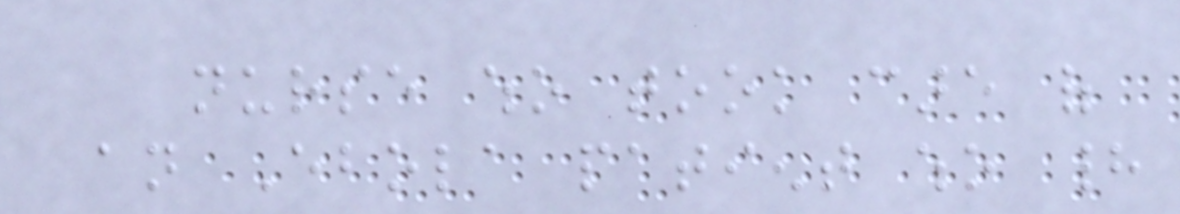nurse who took care of
an Ebola patient who had
